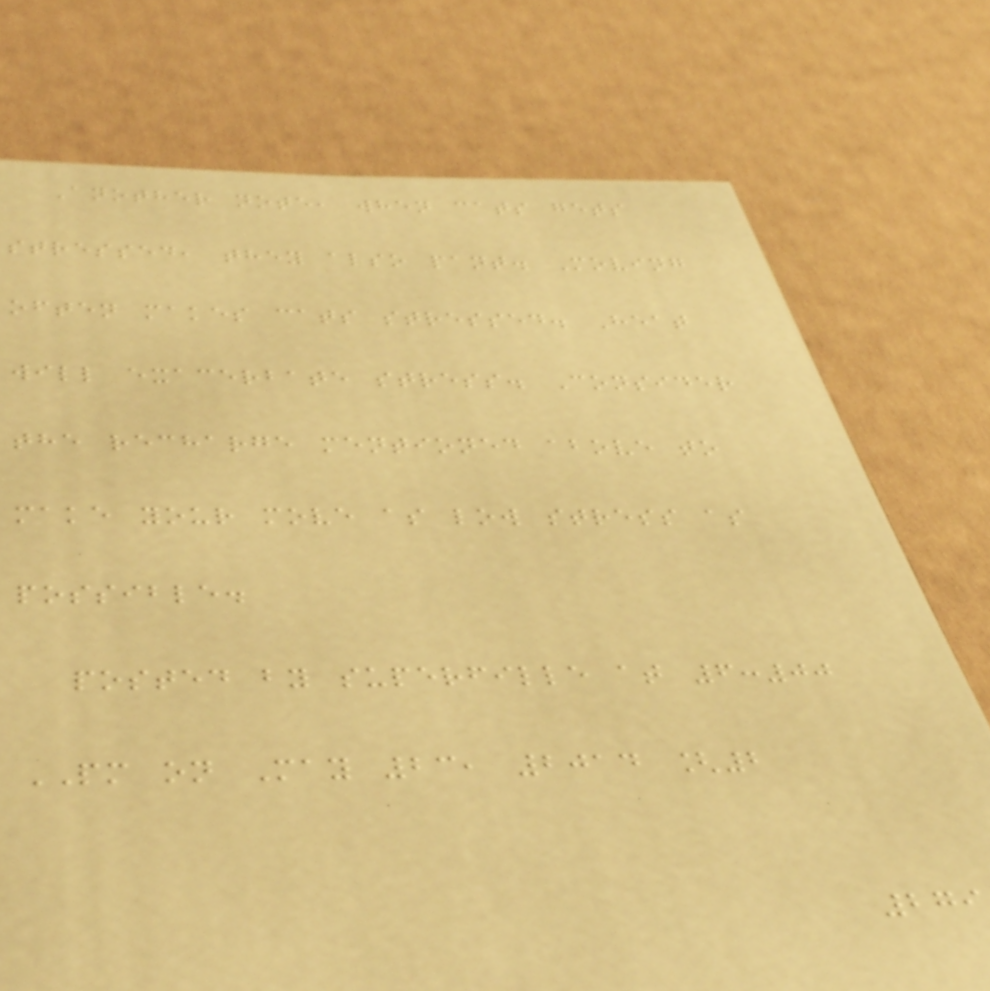Another note, when cats gets
stressed, they also pant. Moving
often makes cats stressed. Heat
will exacerbate stress. Consider
the recharge mentioned above to
make your move as low stress as
possible.
posted by superfille at 6:00
PM on May 23, 2014 [2
279
